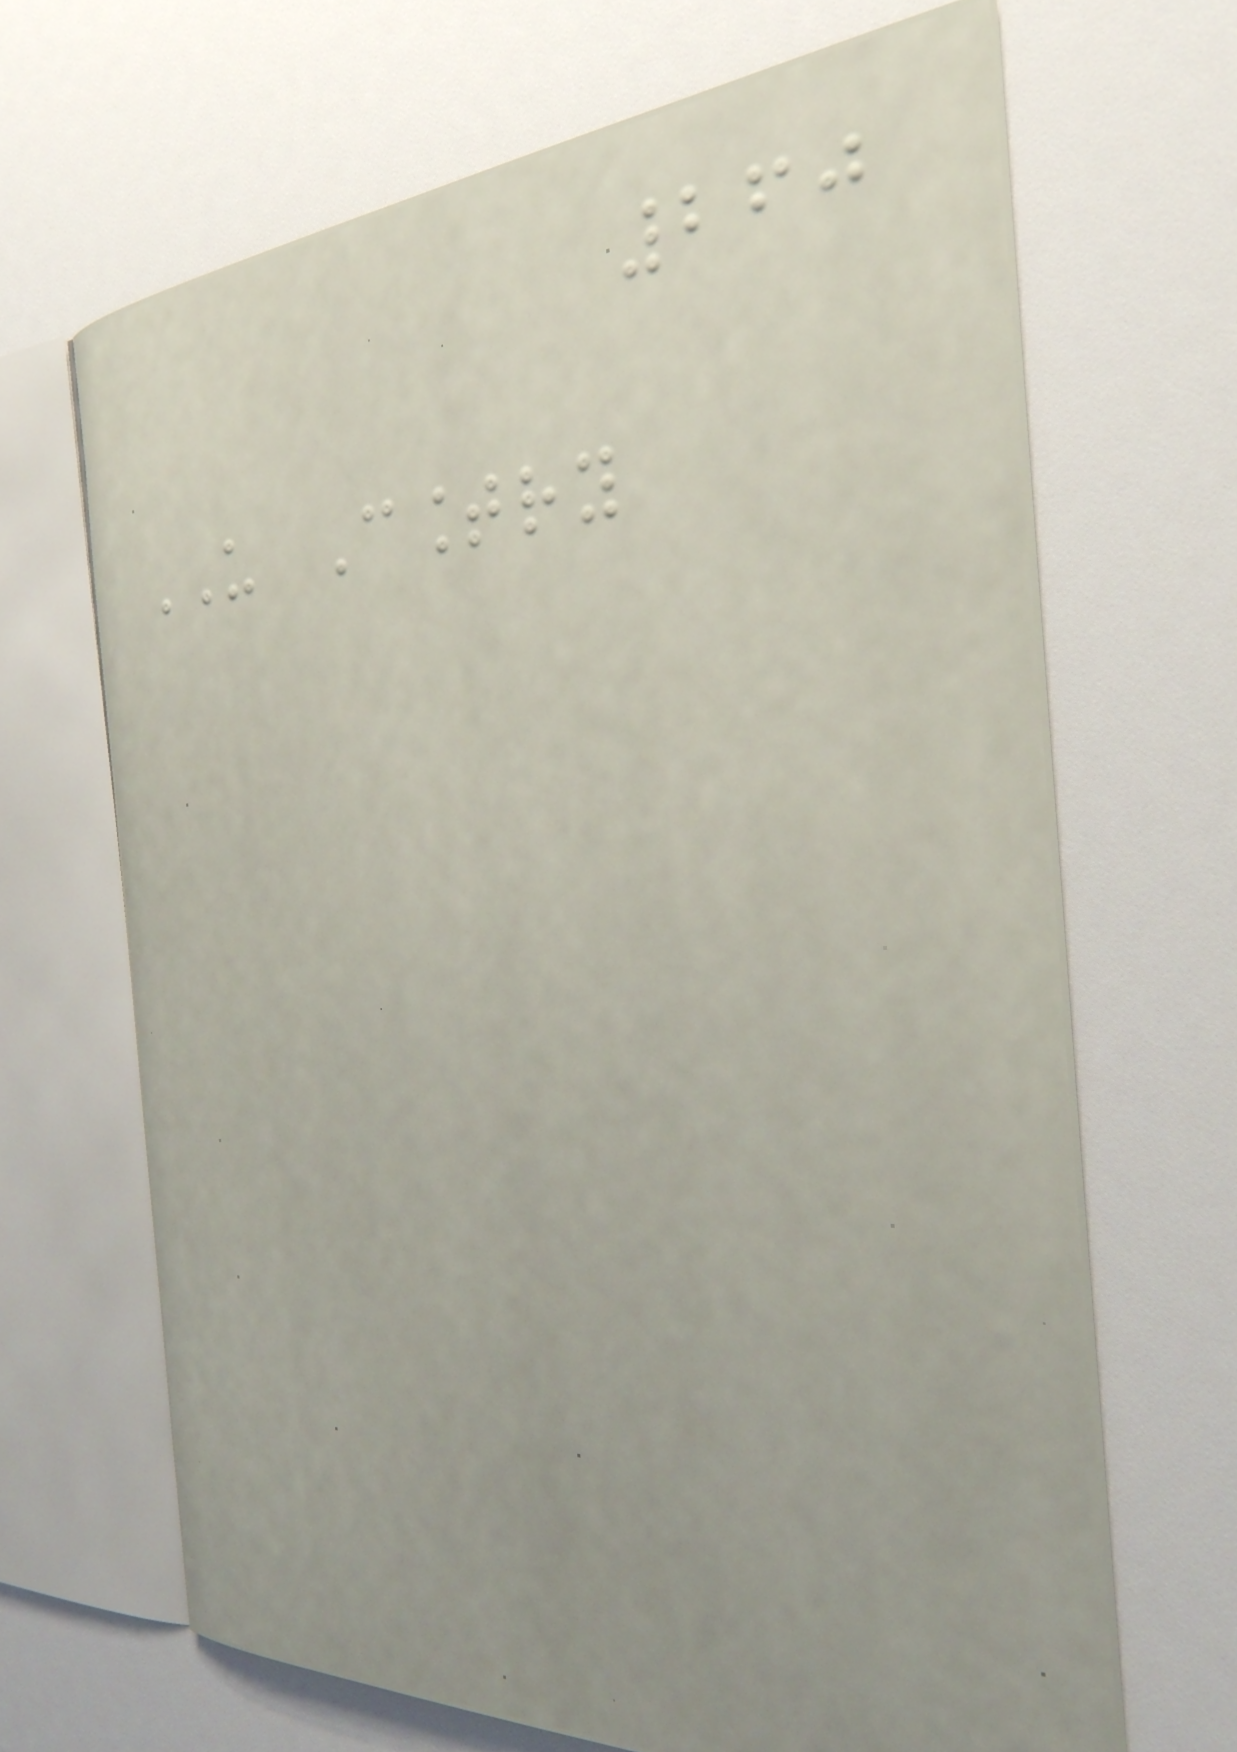260
US Country
